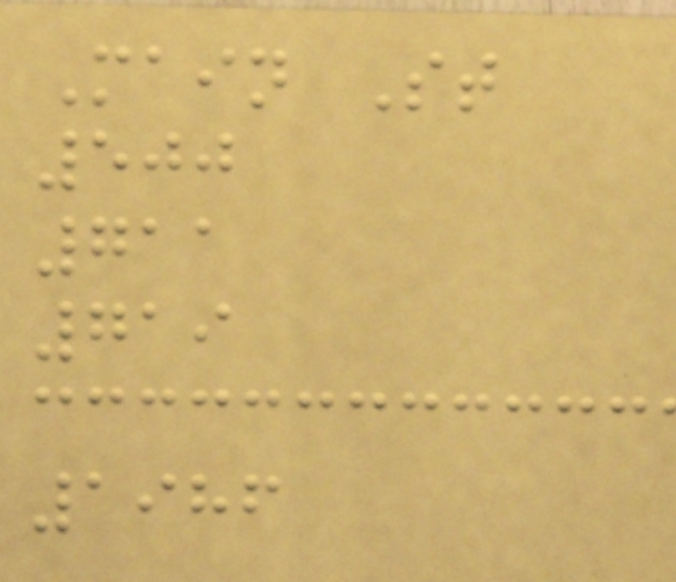Main St
500
711
719
1986
